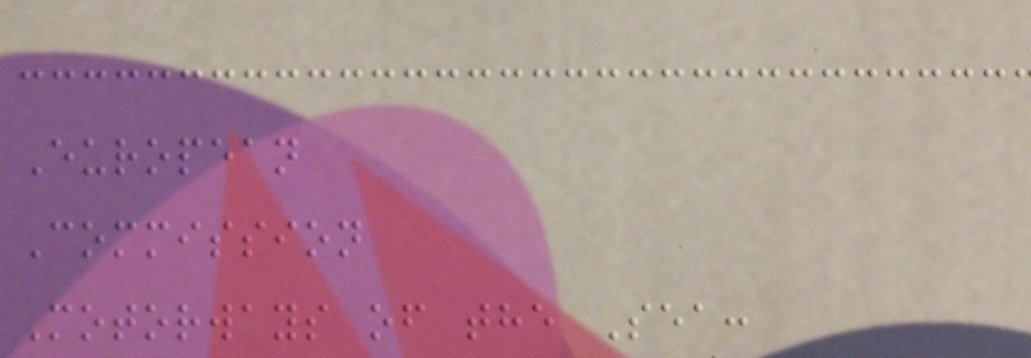European
Commission
Motorways of the Sea:
